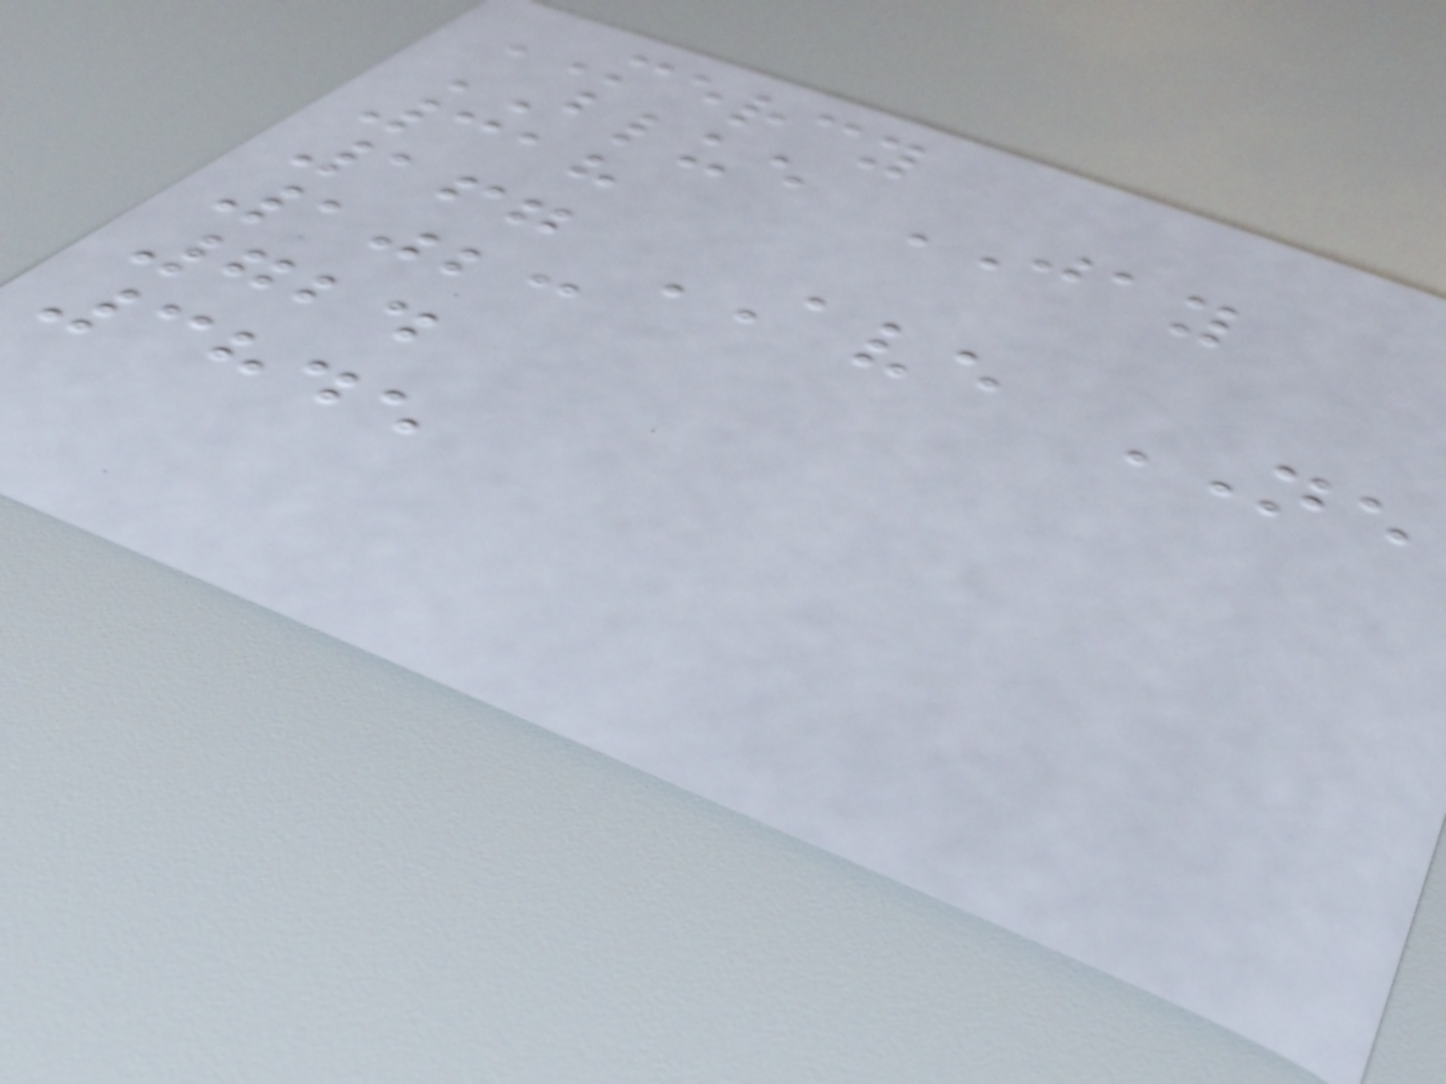MERCY
BLUE JAY
318
167 AVE NE
1023
724
3845
